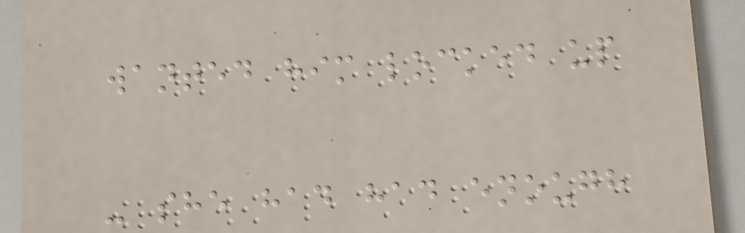wanted him locked up
- she had had enough
